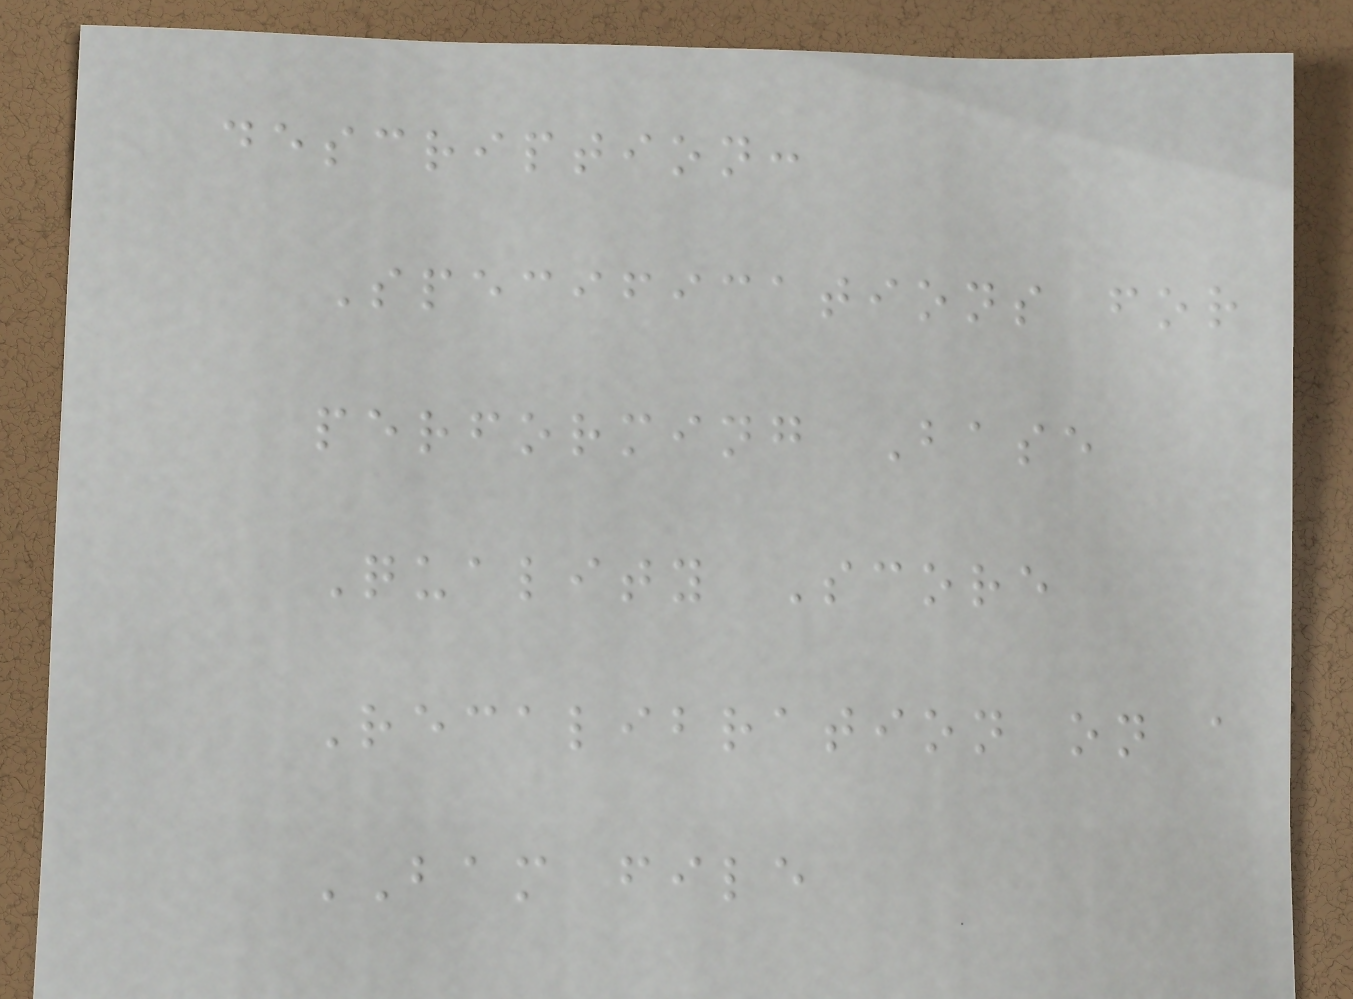description:
Specifications for
performing Base
Quality Score
Recalibration on a
BAM file
